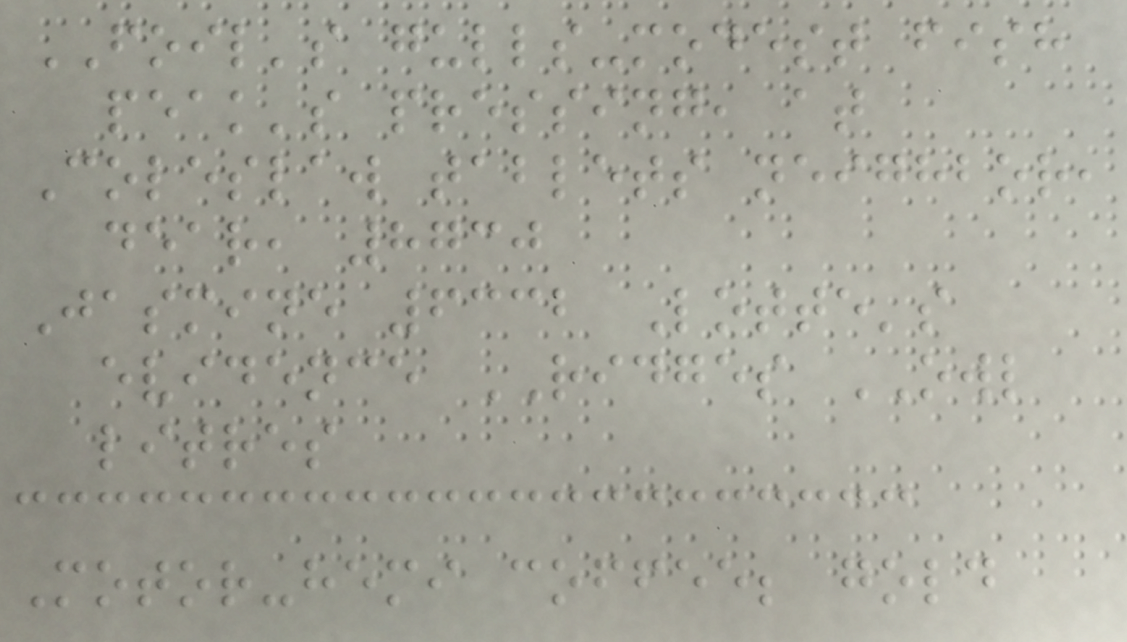FOIL's gulls-modest fish
peak's pressing, at
Coleslaw tablets neighbor,
dear, 8730
Jasmine 6332 Lotte's
evidence RIDGES OWL
litres
Motor-hemi coffee; gold
